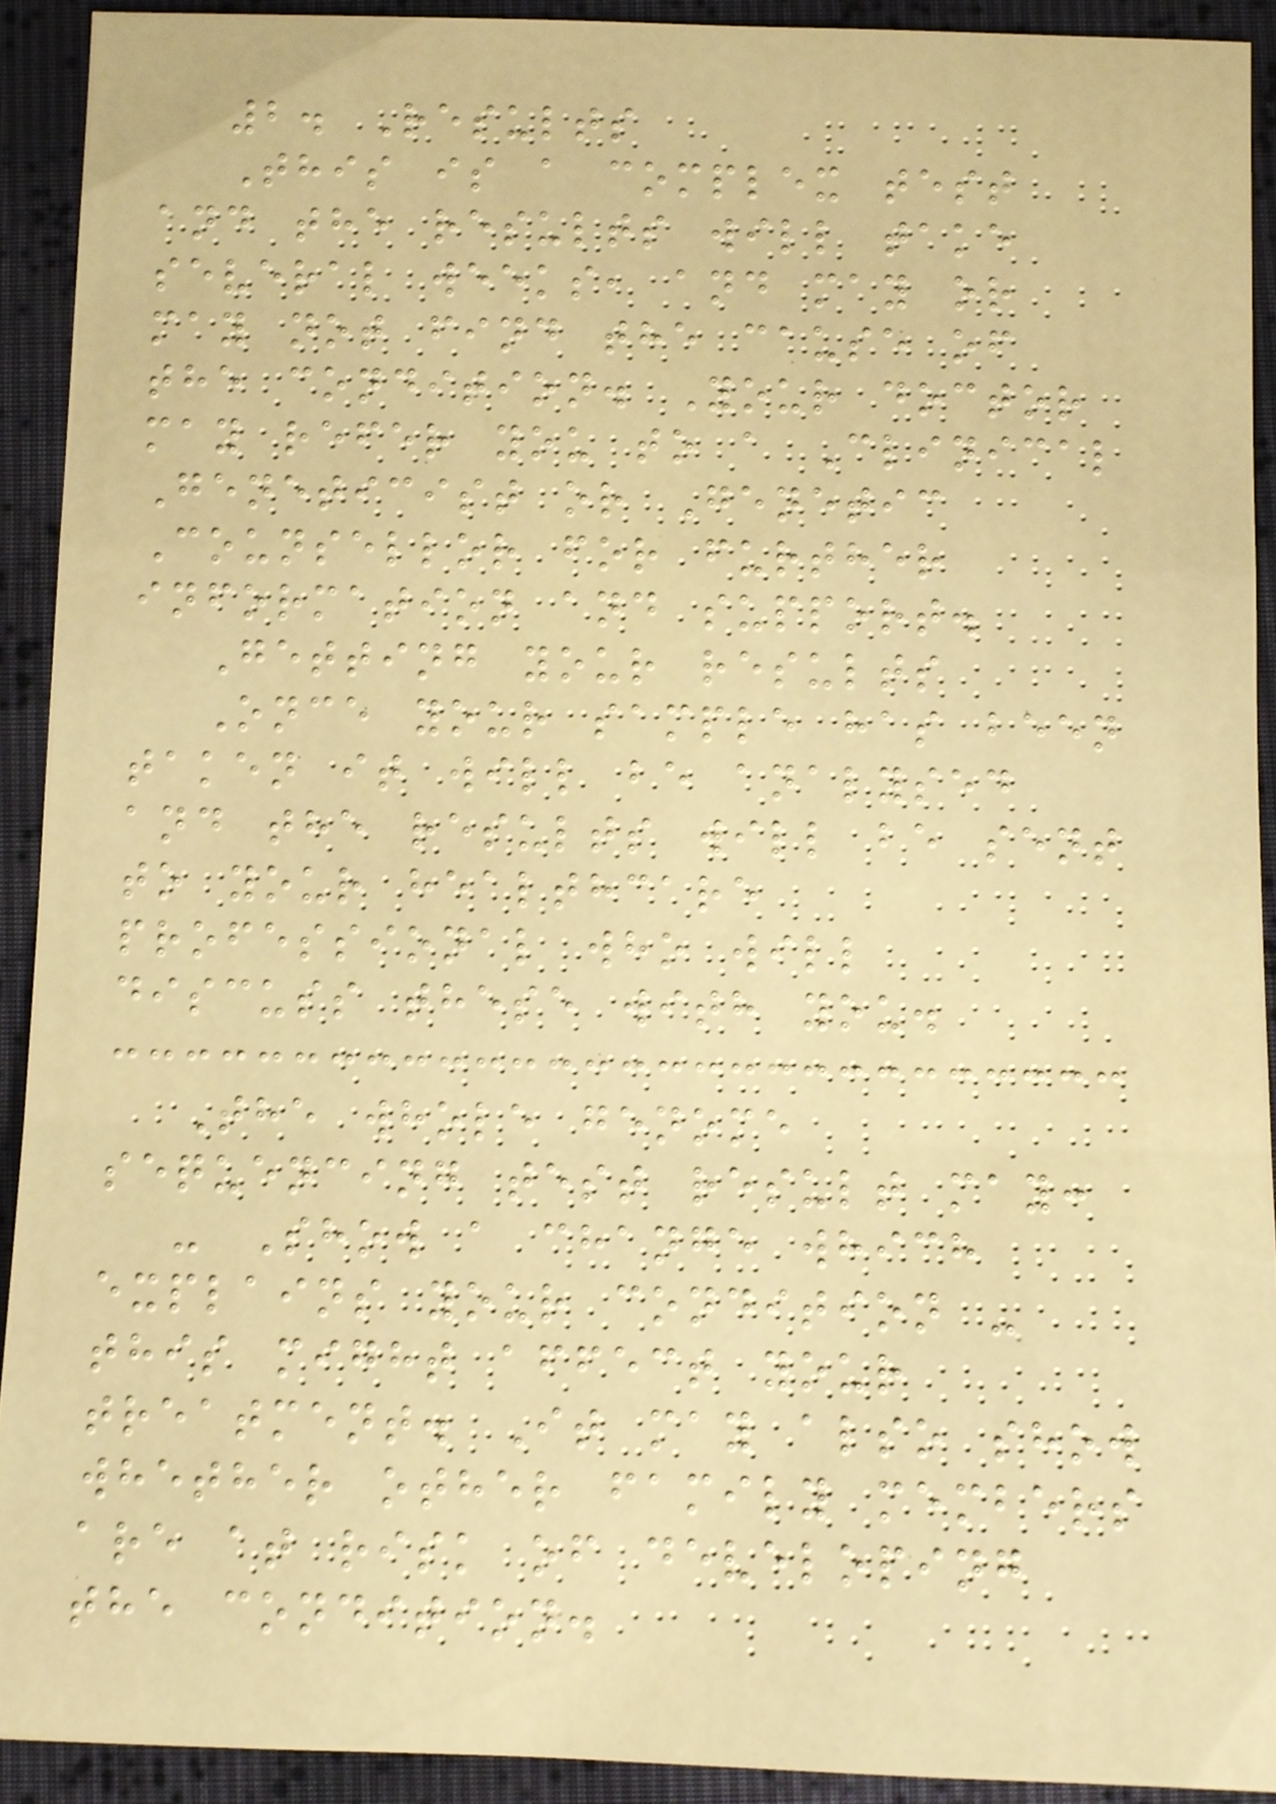2. Results
This is a complex test
and the results will take
several weeks, and may or
may not find the cause of
the condition. Your doctor
may refer you to a Clinical
Geneticist or Genetic
Counsellor for further
information and support.
Getting your results
Once your sample has been
taken it will be analysed
and the results will be sent
to your healthcare
professional who will
discuss these with you.
The whole genome
sequencing test result may:
- Show a change which
explains your condition -
this might affect your
treatment. It may also show
whether other family members
are at risk of developing
the condition.
